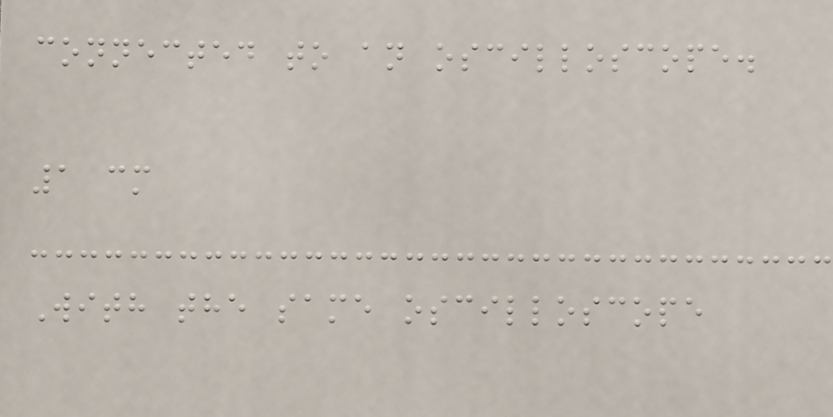connected to an oscilloscope.
1 cm
With the same oscilloscope
